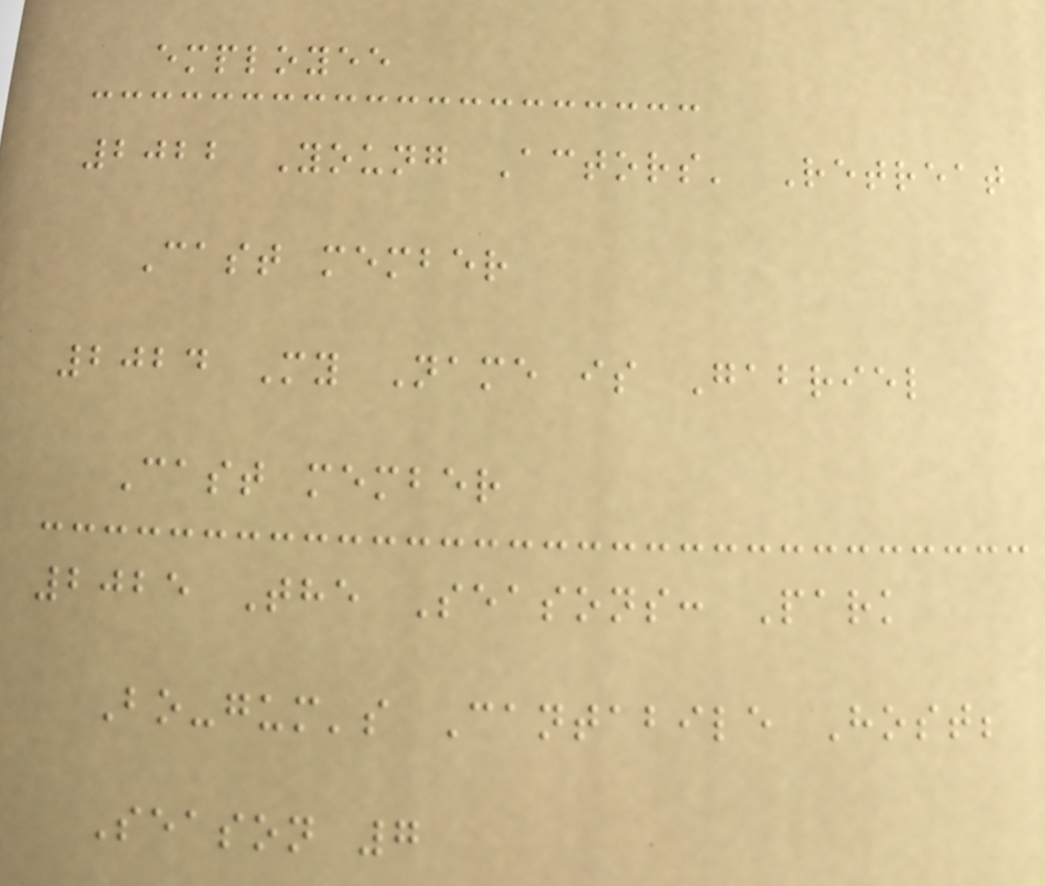employee
2022 Young Actors' Retreat
Cast member
2024 My Name is Gabriel
Cast member
2025 The Seasons: Park
Bo-gum's Cantabile Host;
Season 7
